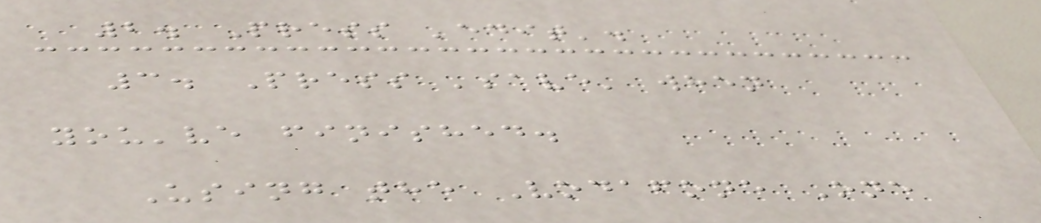2. Press 'edit'.
3. Press 'save' when
you've finished.
Using the Vodafone One
